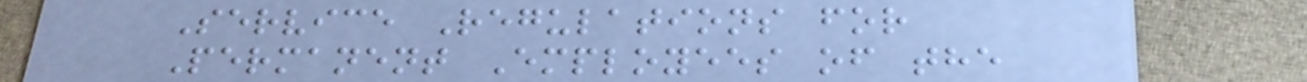Service Regulations for
Permanent Employees of the
